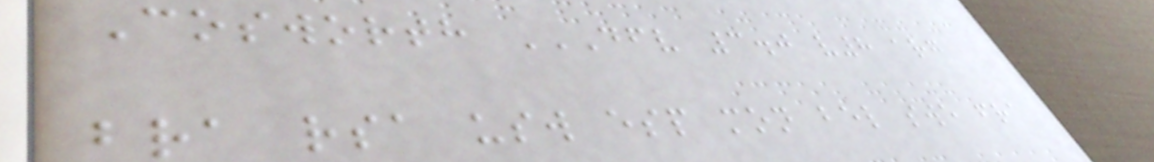Cosworth DFV 3.0 V8 ARG
BRA RSA USW ESP MON BEL SWE FRA
